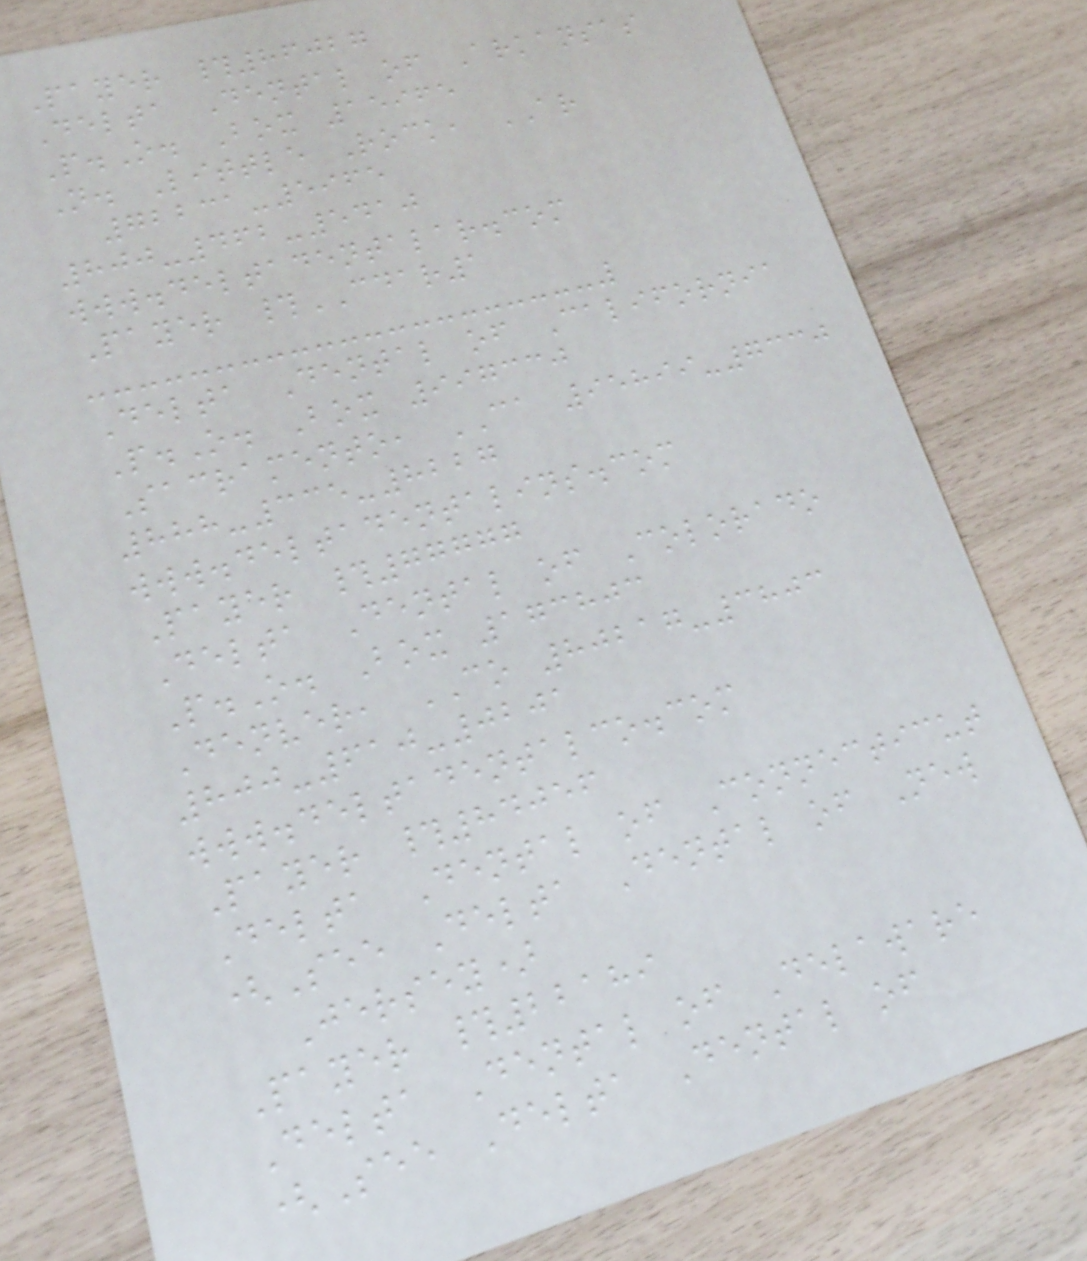Payer #86027
Delta Dental of Arkansas
P.O. Box 15965
N. Little Rock, AR
72231-5965
800-462-5410
www.deltadentalar.com
Payer #CDAR1
Delta Dental of California
P.O. Box 997330
Sacramento, CA 95899-7330
888-335-8227
www.deltadentalins.com
Payer #77777
Delta Dental of Colorado
P.O. Box 173803
Denver, CO 80217-3803
800-610-0201
www.deltadentalco.com
Payer #84056
Delta Dental of Connecticut
(See Delta Dental of New
Jersey)
Payer #22189
Delta Dental of Delaware
(See Delta Dental of
